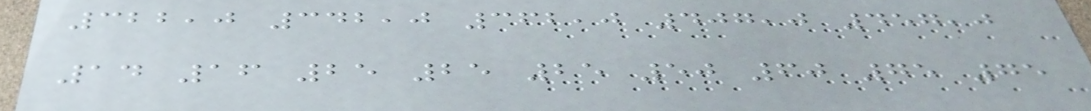322,0 342,0 362,0 407,0 457,0
14 16 25 25 25 50 60 75 75
